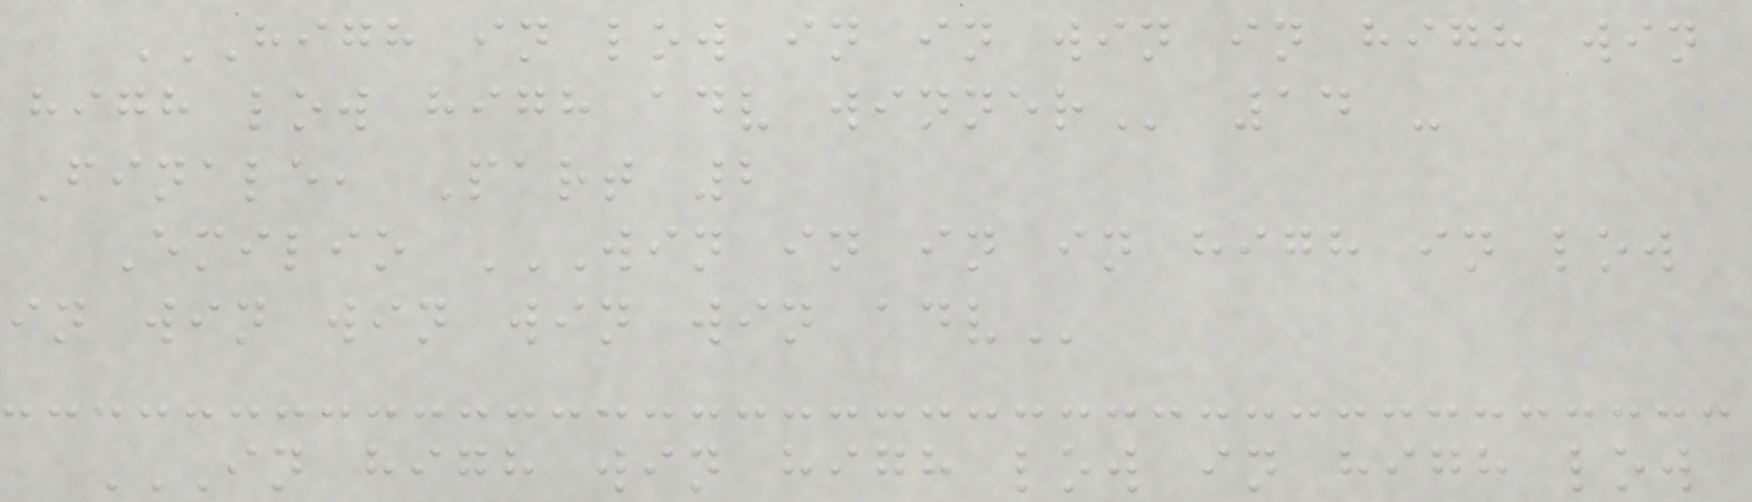HIGH IN LOW IN IN WIN IN HIGH WIN
HIGH LOW HIGH ADV WINNER 14 -
Finale, Part 2
Emilio WIN IN IN IN HIGH IN LOW
IN WIN WIN WIN WIN ADV
IN HIGH WIN HIGH LOW IN HIGH LOW
